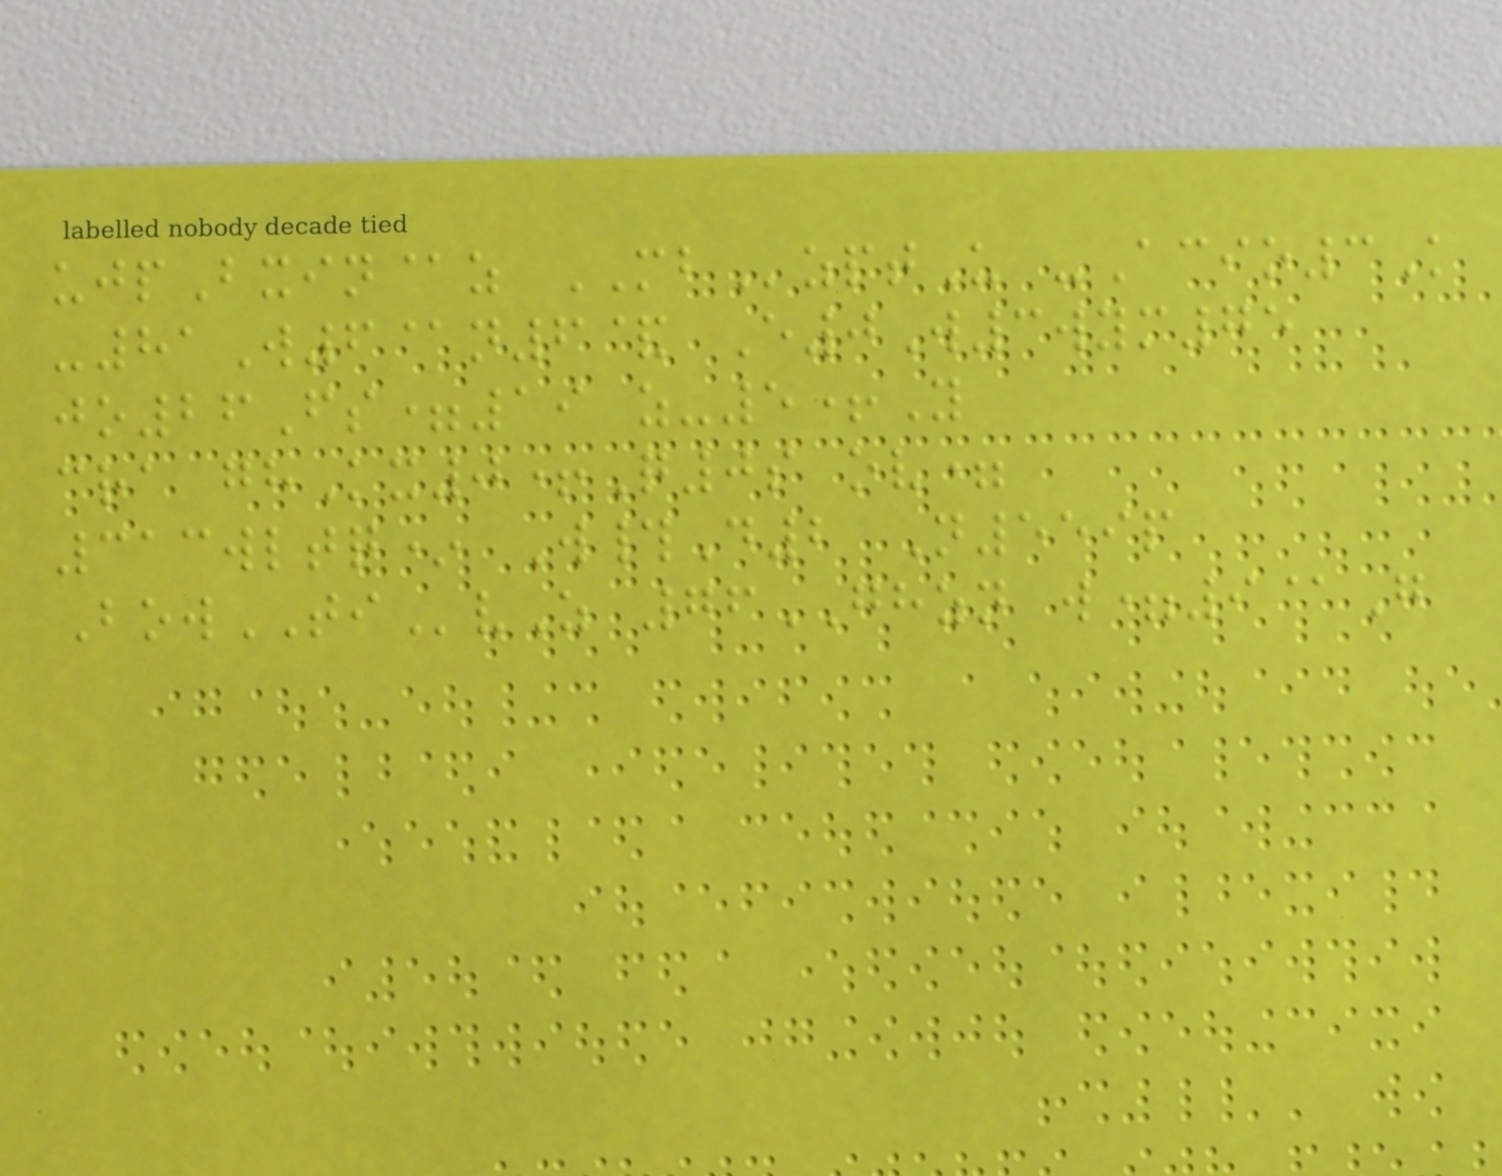ujpBxin@z MBzptU -Acio3K
-81W6@n6& E0W3wym75
jo26Fs=19 z-5+Y
cra ghKx0+Q0s ov=
313wltq* W#D2 N559p
BowTIvZ 76GHZN w=9@G
